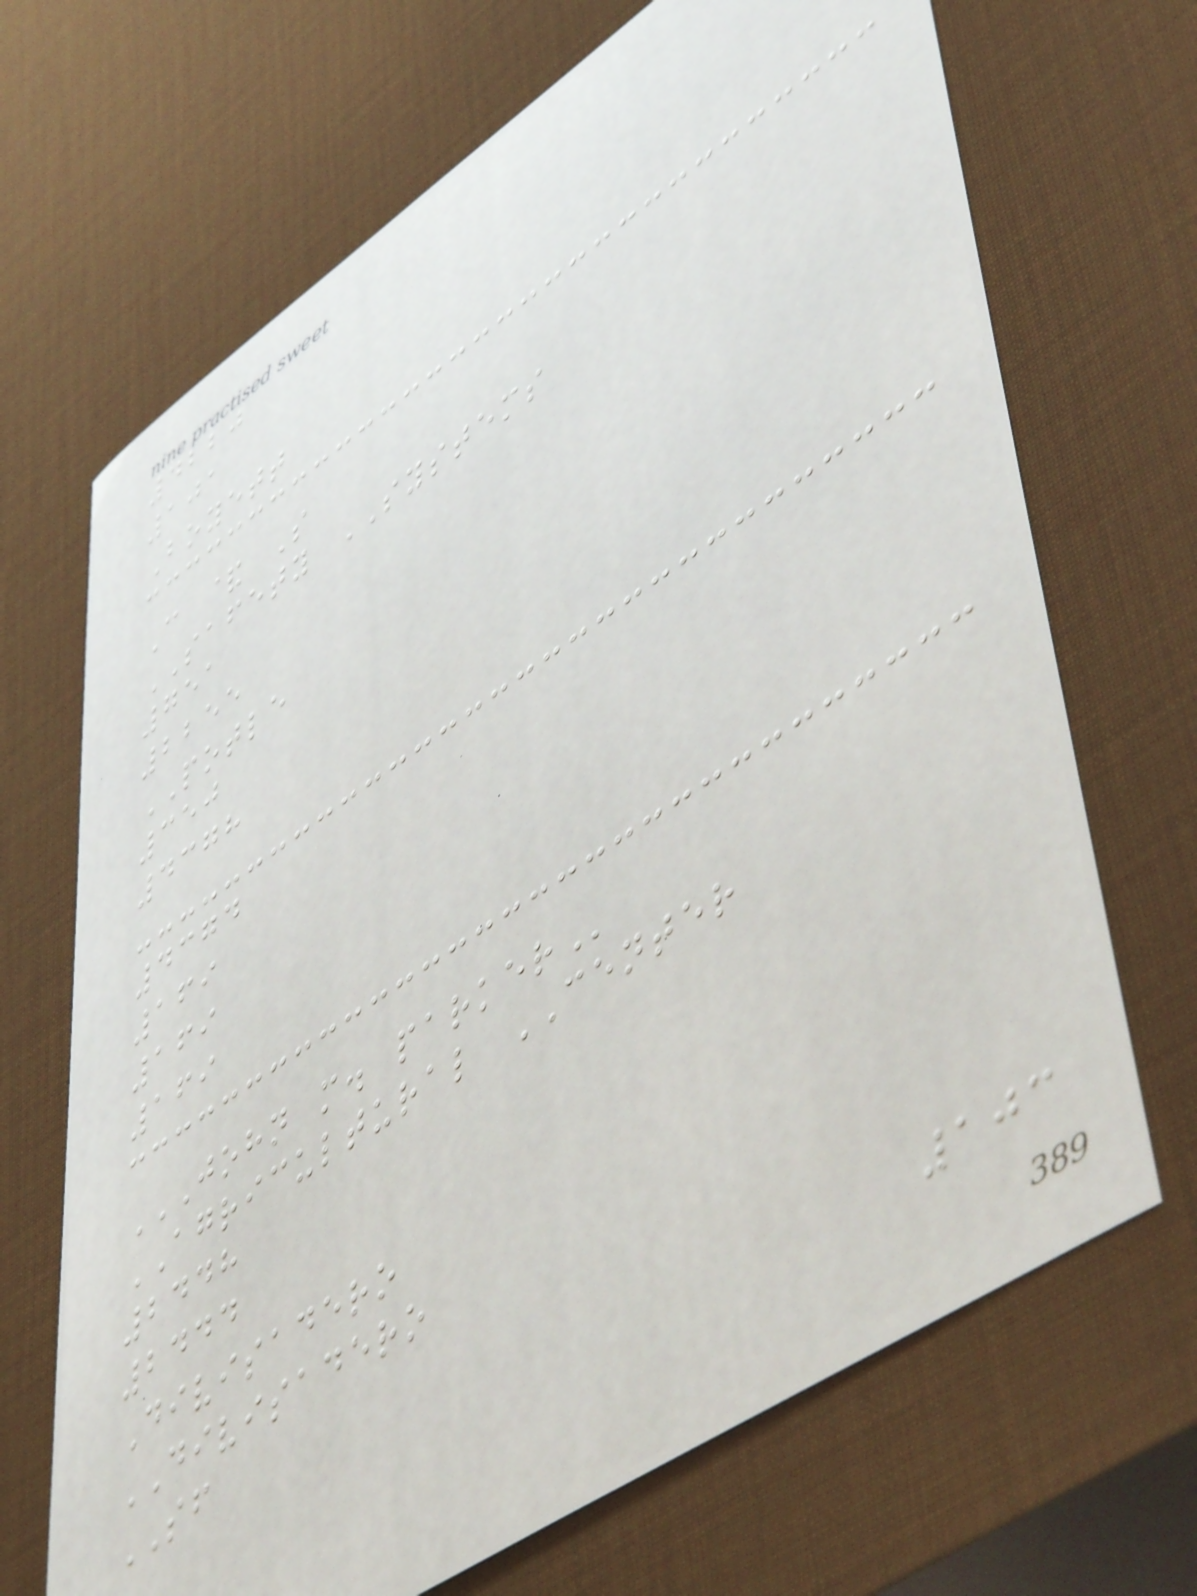4220
101
Boyett
C & S
SAFETY SYSTEMS
751
2255
POTLE
350
4378
4374
169
169
169
JOHN M. PARKER
AGRICULTURAL CENTER
2448
2444
Divisadero
DIVISADERO
SF
103
